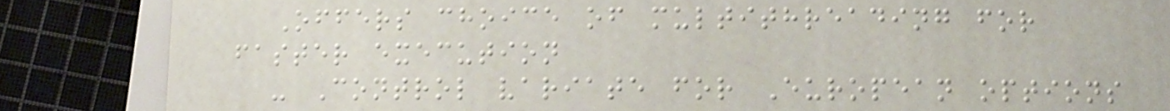Offers choice of multithreading for
faster execution
- Control variate for European options
